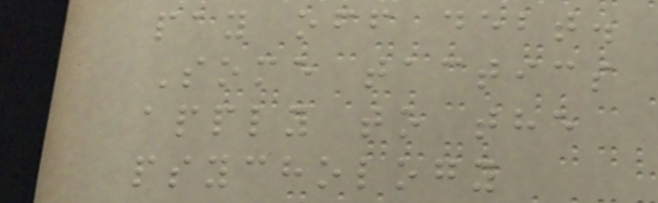pay off debt.
Some tactics
apply to the
psychology
